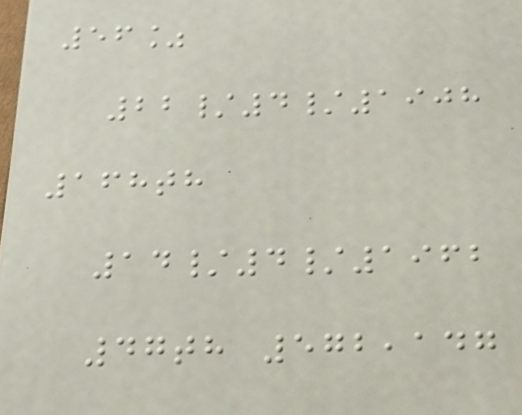56%
22/4/1908
168th
14/4/1962
47th 572,147
